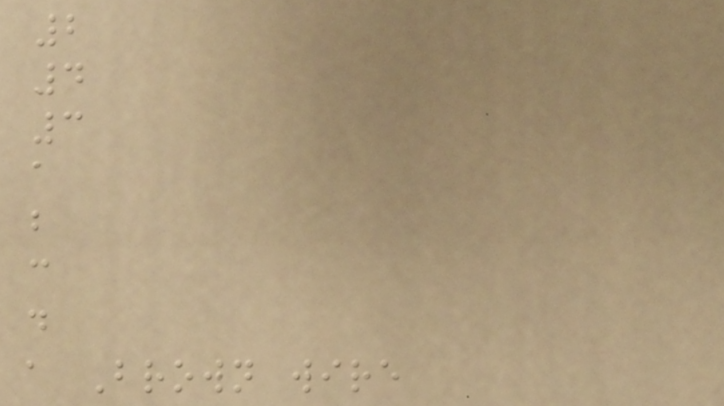2
4
3
a
b
c
d
a Brown wire
